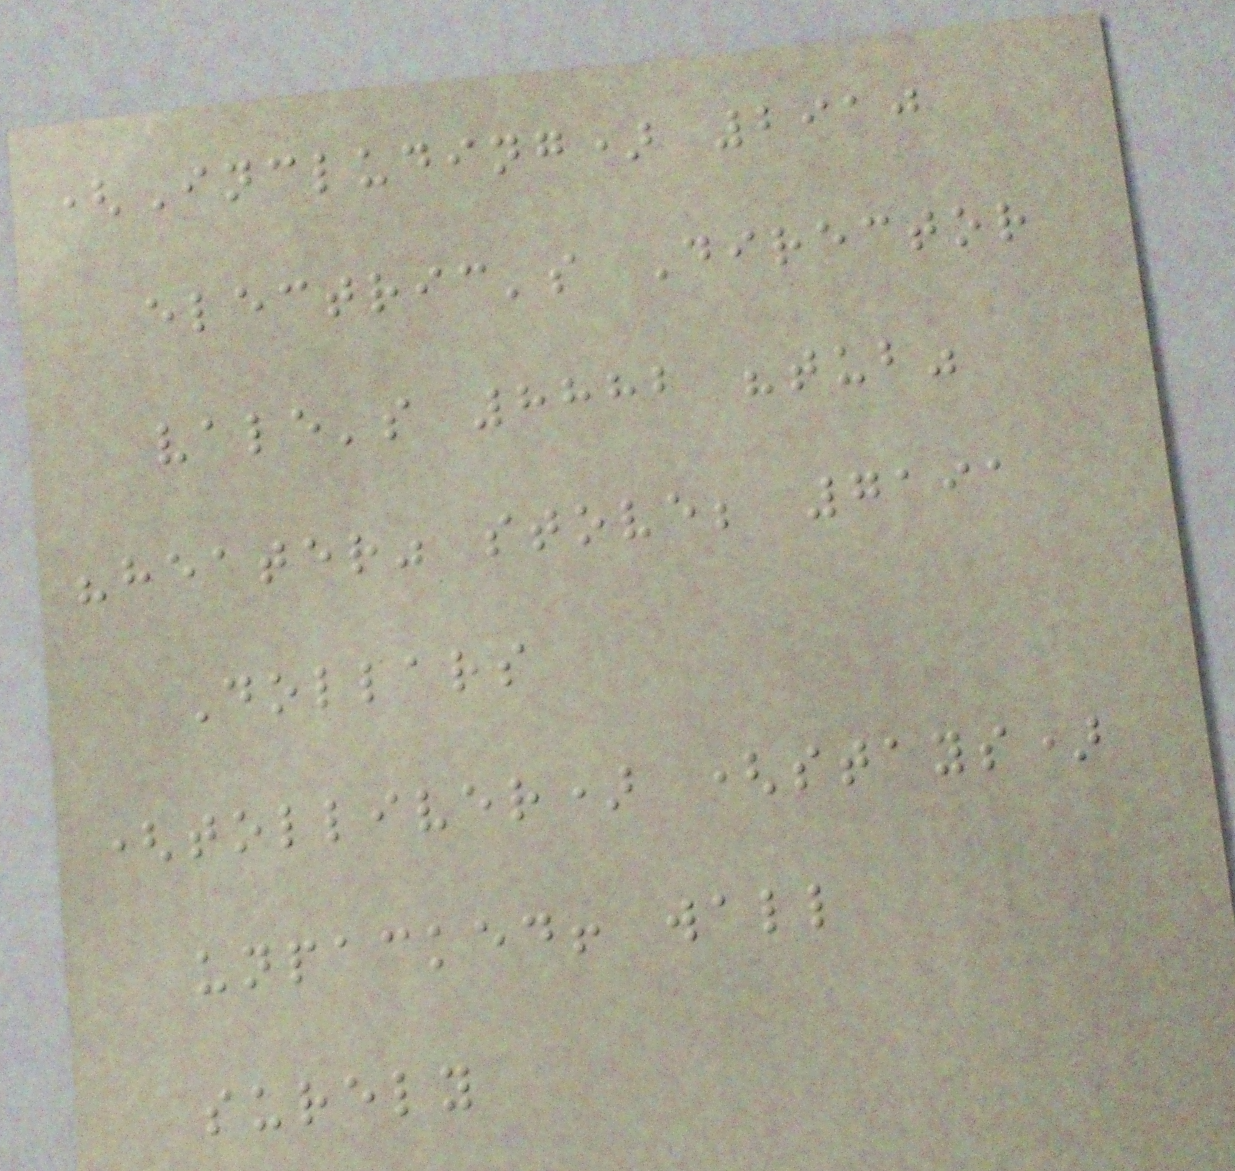(Including) 2910
electric's Director
vale's 8882 "tub"
"heater" stove; 7191
Dollars
(tolliver) (stays)
unpacked! wall
surely
